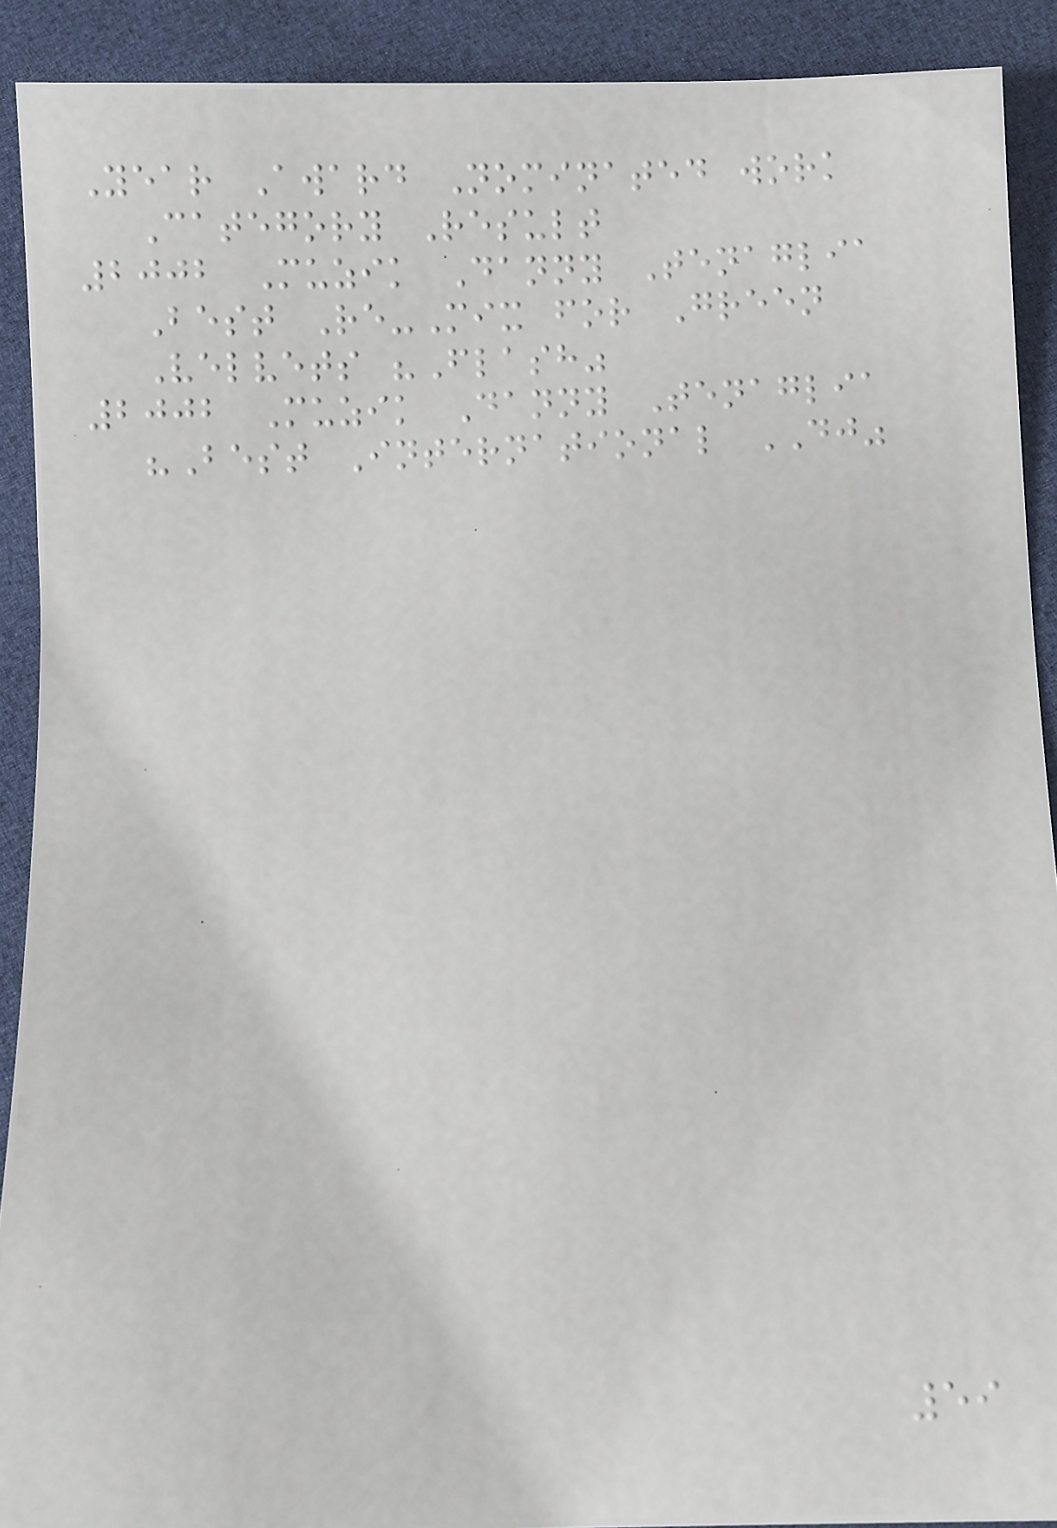Year Award Nominated work
Category Result
2002 Muzik Danny Tenaglia
Best Re-Mix for Green
Velvets "Flash"
2002 Muzik Danny Tenaglia
"Best International DJ"
59
